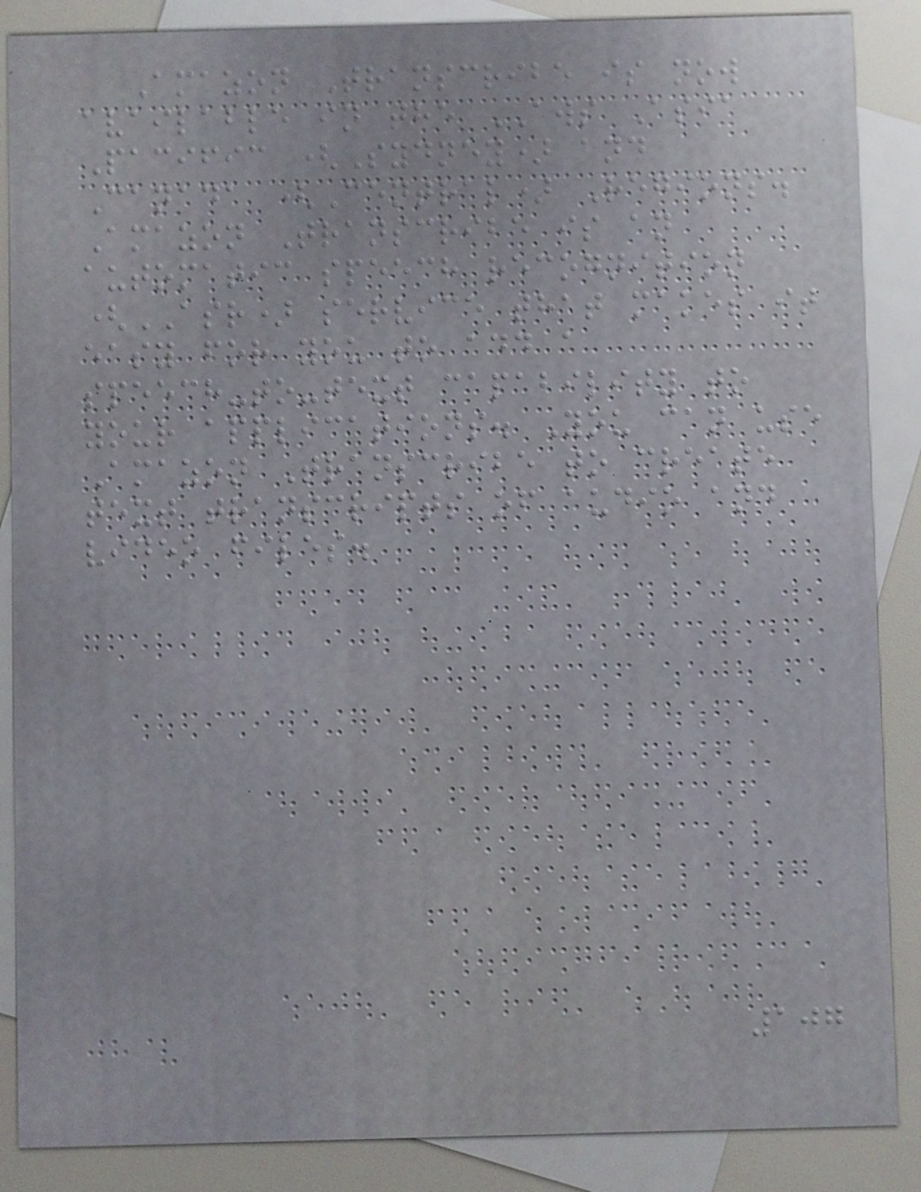Amazon Transcribe is now
available in the AWS Asia
Pacific (Sydney) and
Canada (Central) Regions.
Amazon Transcribe is an
automatic speech recognition
(ASR) service that makes it
easy for you to add a
speech-to-text capability to
your applications. You can use
Amazon Transcribe to create
text transcripts of audio and
video files.
107
